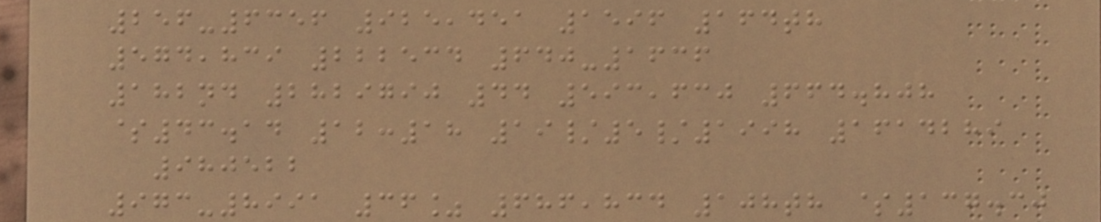256-6356 925,451 1596 164th
574,839 222534 640-1636
182nd 2829790 44 593,630 664.808
$43.14 12:18 19/5/1998 1614289
980522
973-8991 36% 686,834 108th $137.30
